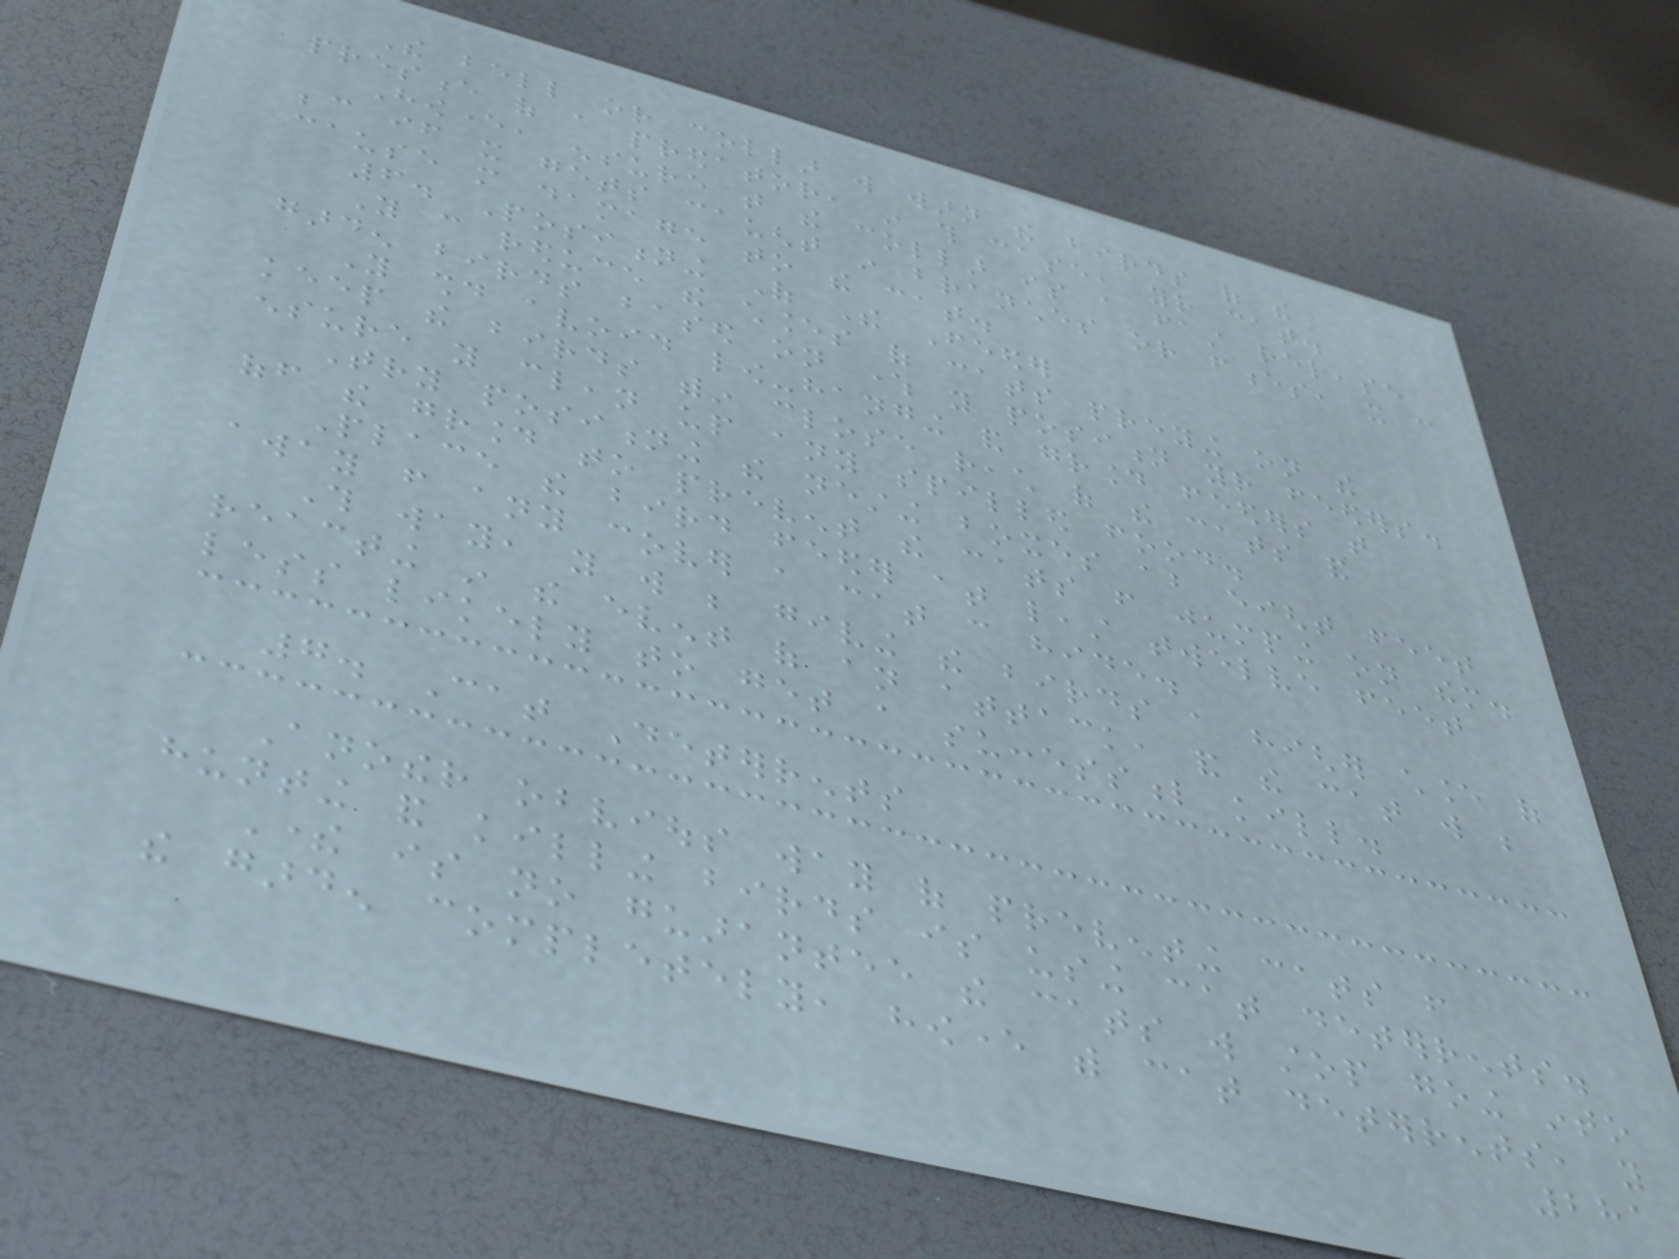The bell or collar will warn the birds of the
presence of a predator, in this case, your cat.
However, ensure that the collar is a fast release
because if it gets caught in branches or fences, it can
cause more damage to the cat.
6. Positioning Of The Feeder
You can reduce the chances of cats preying on the
garden birds based on where you position your feeders.
You should avoid low-hanging and ground feeders that
keep the birds within close reach of the cats and
ensure you clean up any spilled food.
Try positioning the nesting boxes about eight feet
off the ground to prevent the cats from jumping on them.
Place the bird feeder at least twelve feet
away from any cover a cat can hide.
This way, you will be giving the birds a higher chance of
reacting in the event of an attack, and the cat will be
less likely to get a successful kill.
7. Cat Deterrents
Another obvious way of preventing cats from
hunting and killing birds is using cat deterrents.
There is no guarantee the cats will stop going into
the garden completely, however with cat deterrents, you
281
